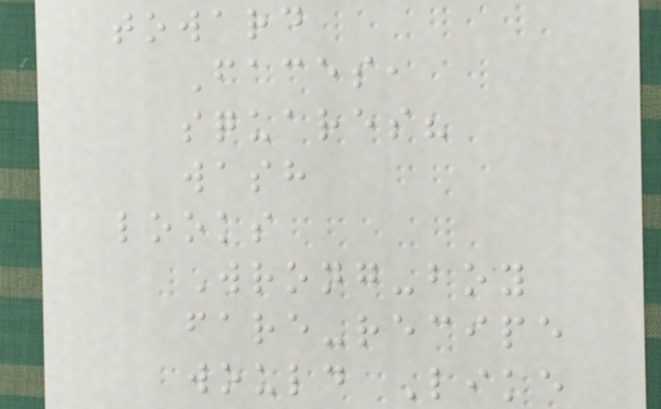toward
Faces,
squares?
wash
looks
Wrong-boy
fare-recipe
would Like
